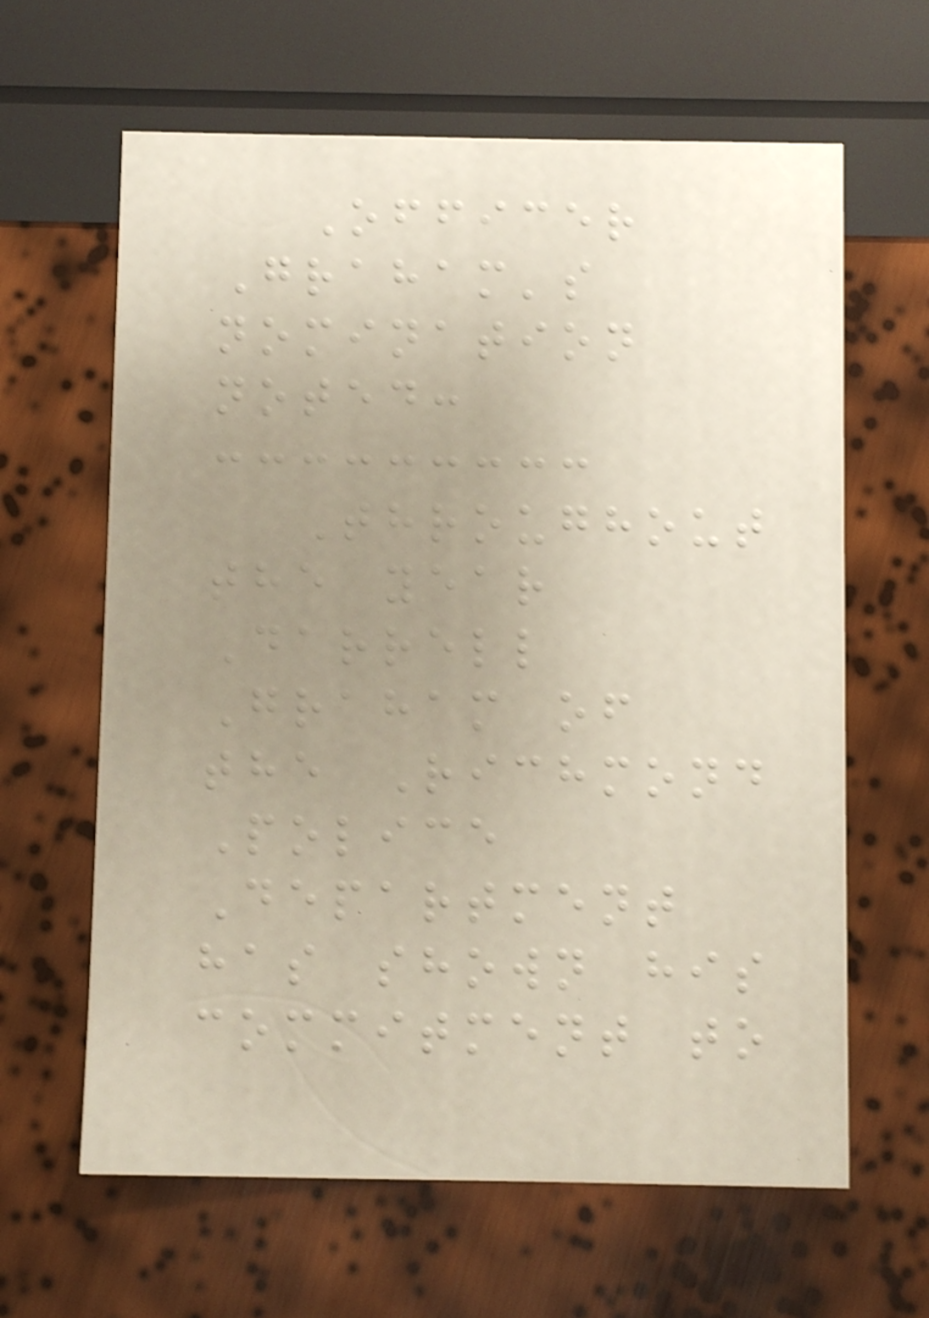Officer
Graham's
nomination
noted:
Throughout
the year
Darrell
Graham of
the Richmond
Police
Department
has shown his
commitment to
